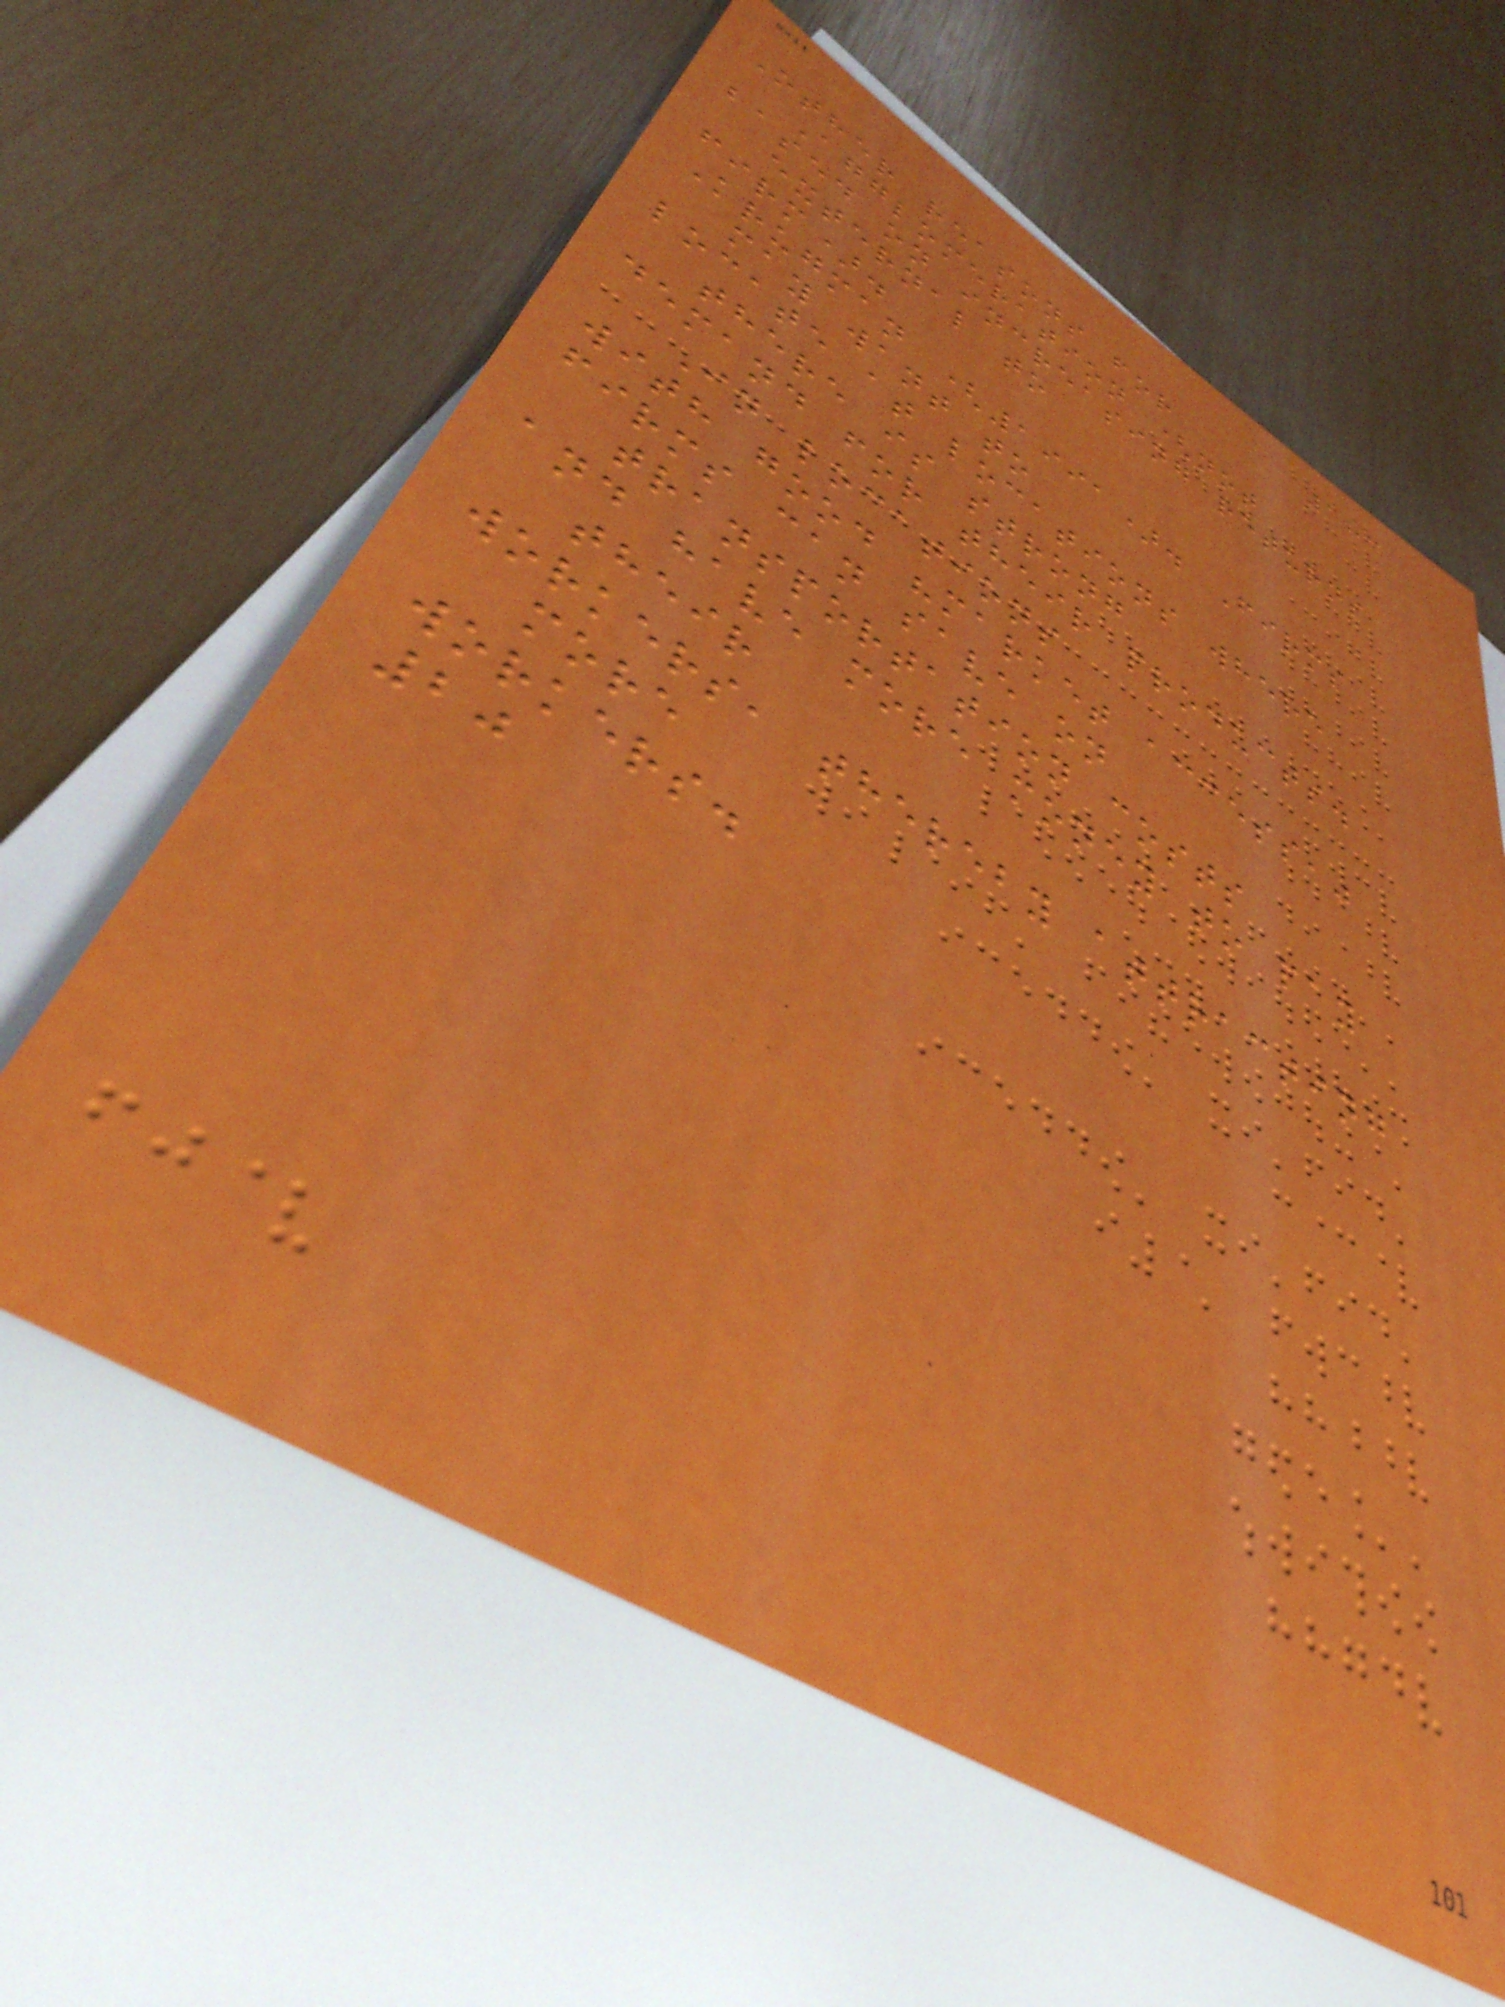183
Other reasons for
Agglomeration (not
based on increasing returns
external to
firm).
Krugman (1991). Firms
may want to
locate at locations where
there is strong
demand for their products.
In locations
with good "market access,"
firms can save on
transportation costs
and have more money to pay
their
workers, thereby attracting
more
workers.
20
